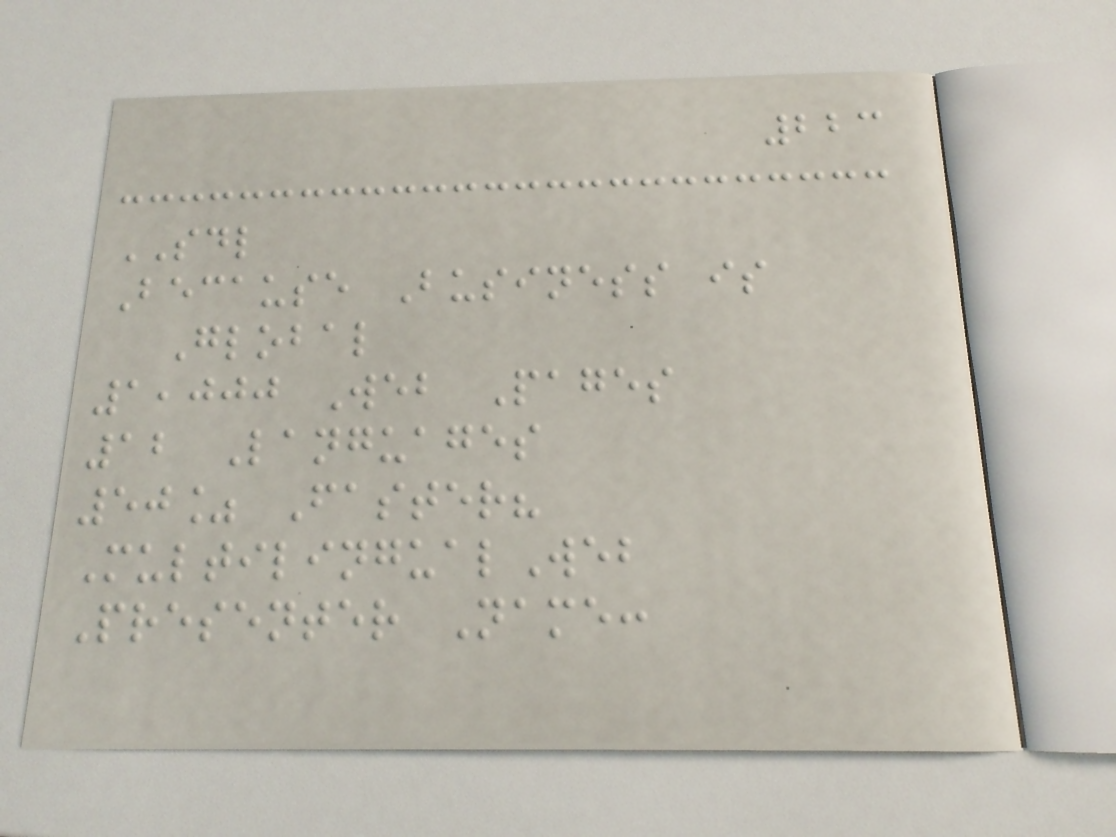223
SDL
Because Business is
Global
1,000 Web Pages
12 Languages
50% Faster?
MultilingualWeb
Presenter Name:
